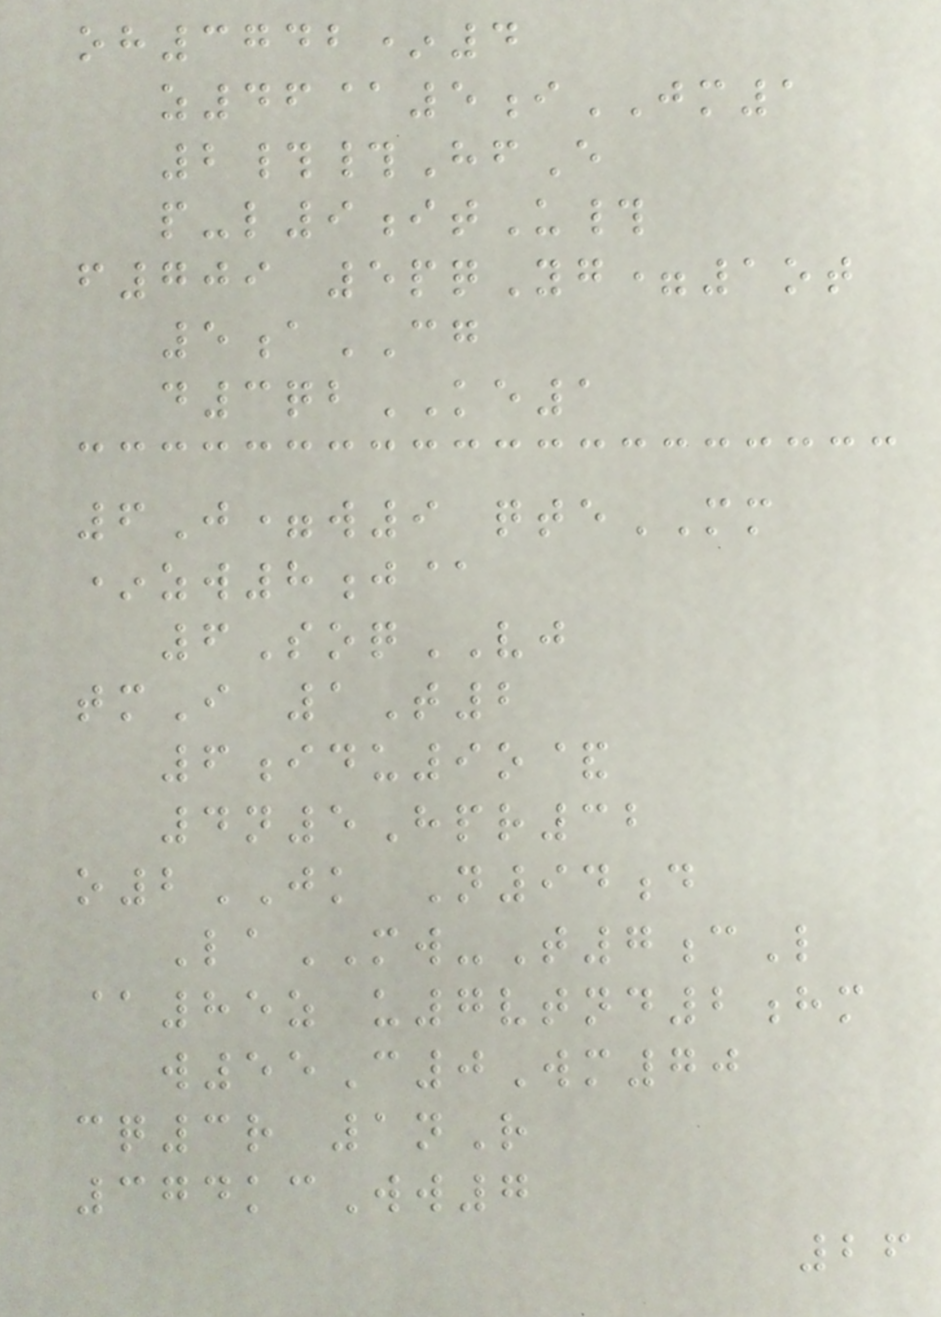oh3742*4
z46@5iJM1
2##HfE
p-l9itU#
f709 5pqYg=1ot
5aCG
d3qbKE1
6J=w9 qteMM
*zw8j@
6SoqVJ
tmI 1T2
6idu9o&
4n5Hpr32
o2JK N94d
LaMW-T7cL
@85z u7vtnd2hm
w55C0Wm70
cq3r 1nR
374kcWw7
26
